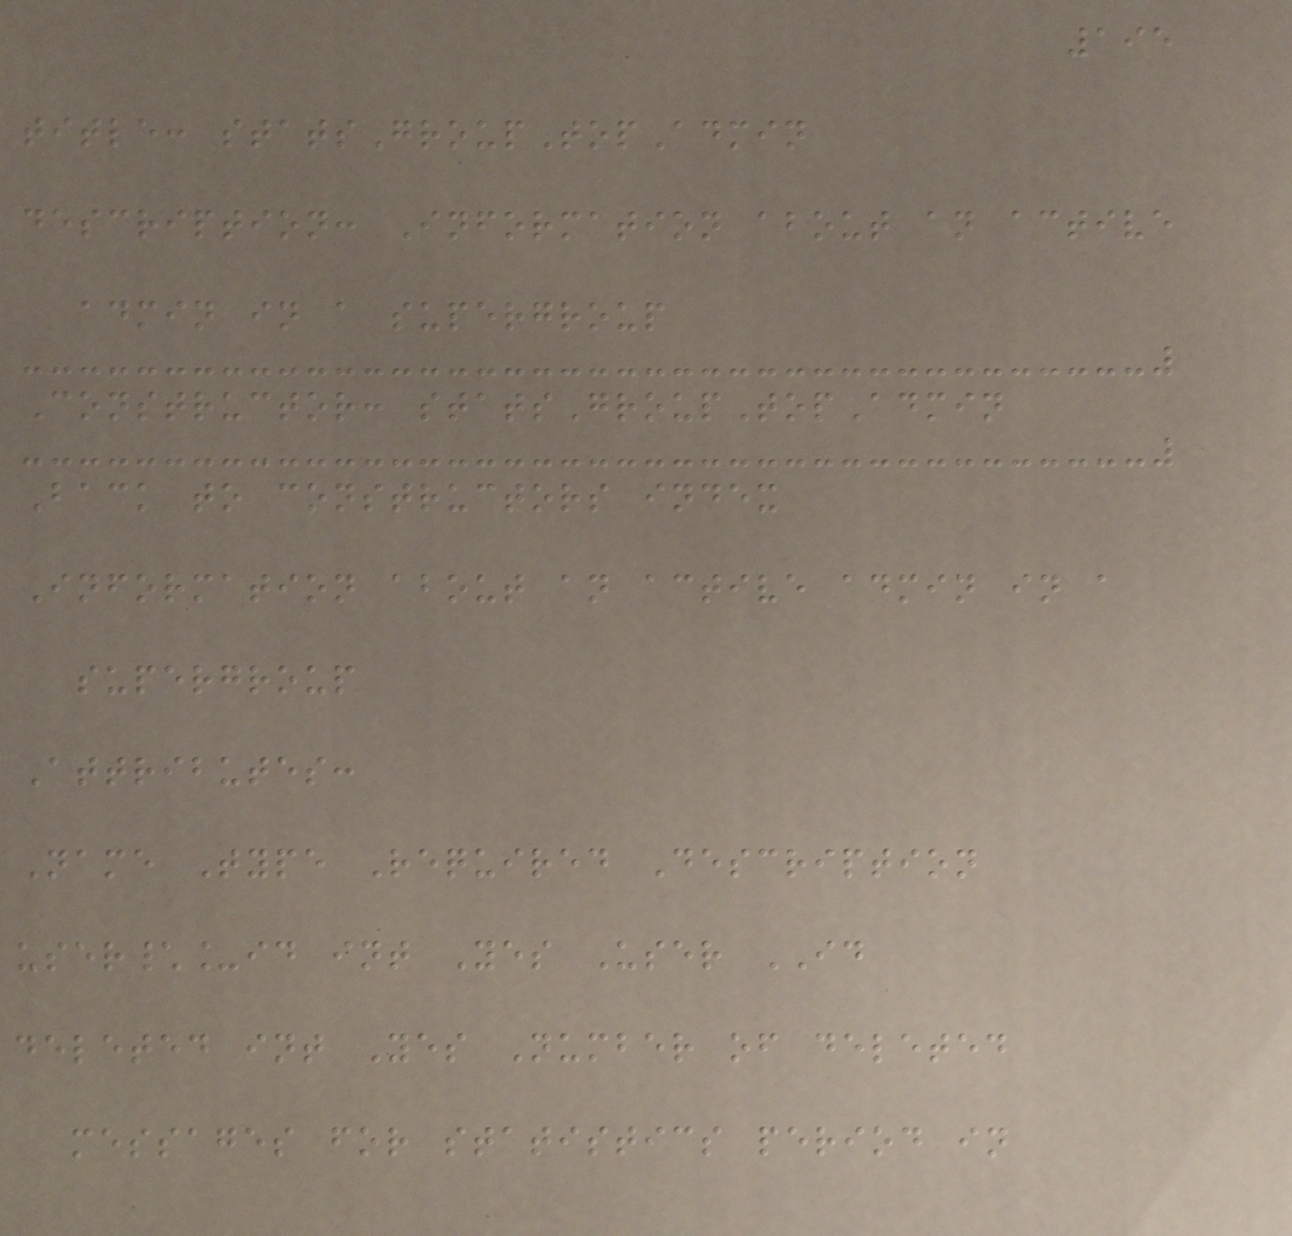195
title: statsGroupTopAdmin
description: Information about an active
admin in a supergroup
Constructor: statsGroupTopAdmin
Back to constructors index
Information about an active admin in a
supergroup
Attributes:
Name Type Required Description
user\_id int Yes User ID
deleted int Yes Number of deleted
messages for statistics period in
